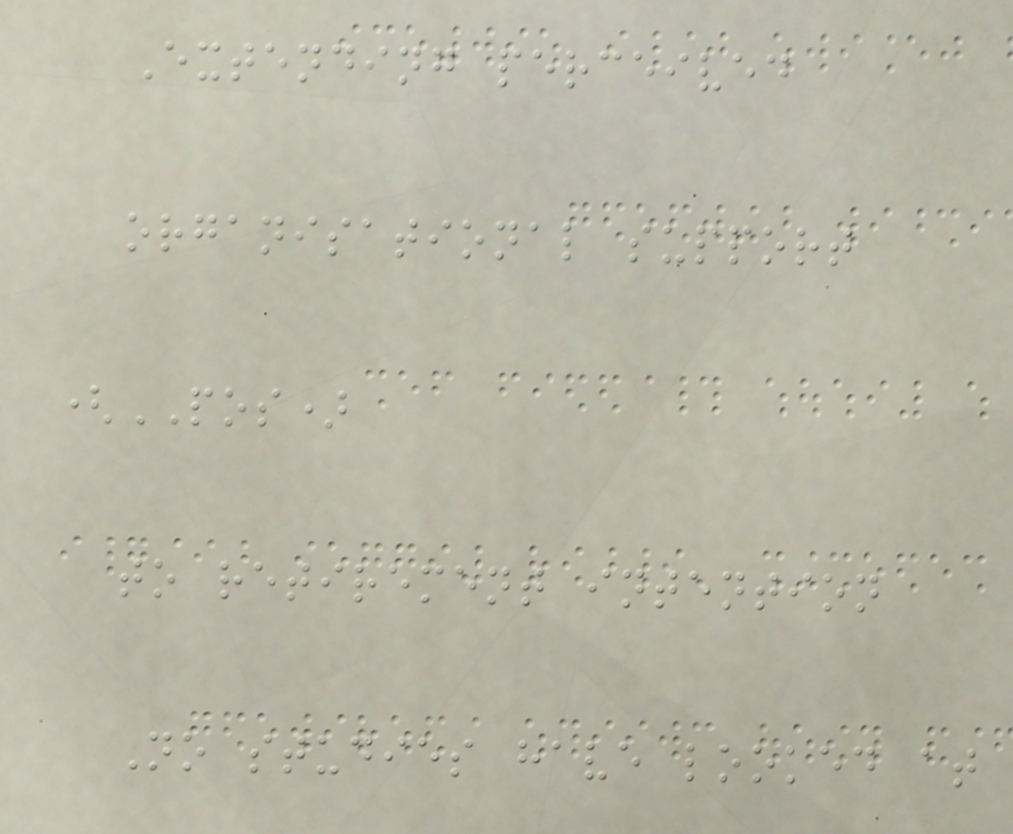Extending perceived
organisational support
(POS)
to retirement intention
No studies have looked at
